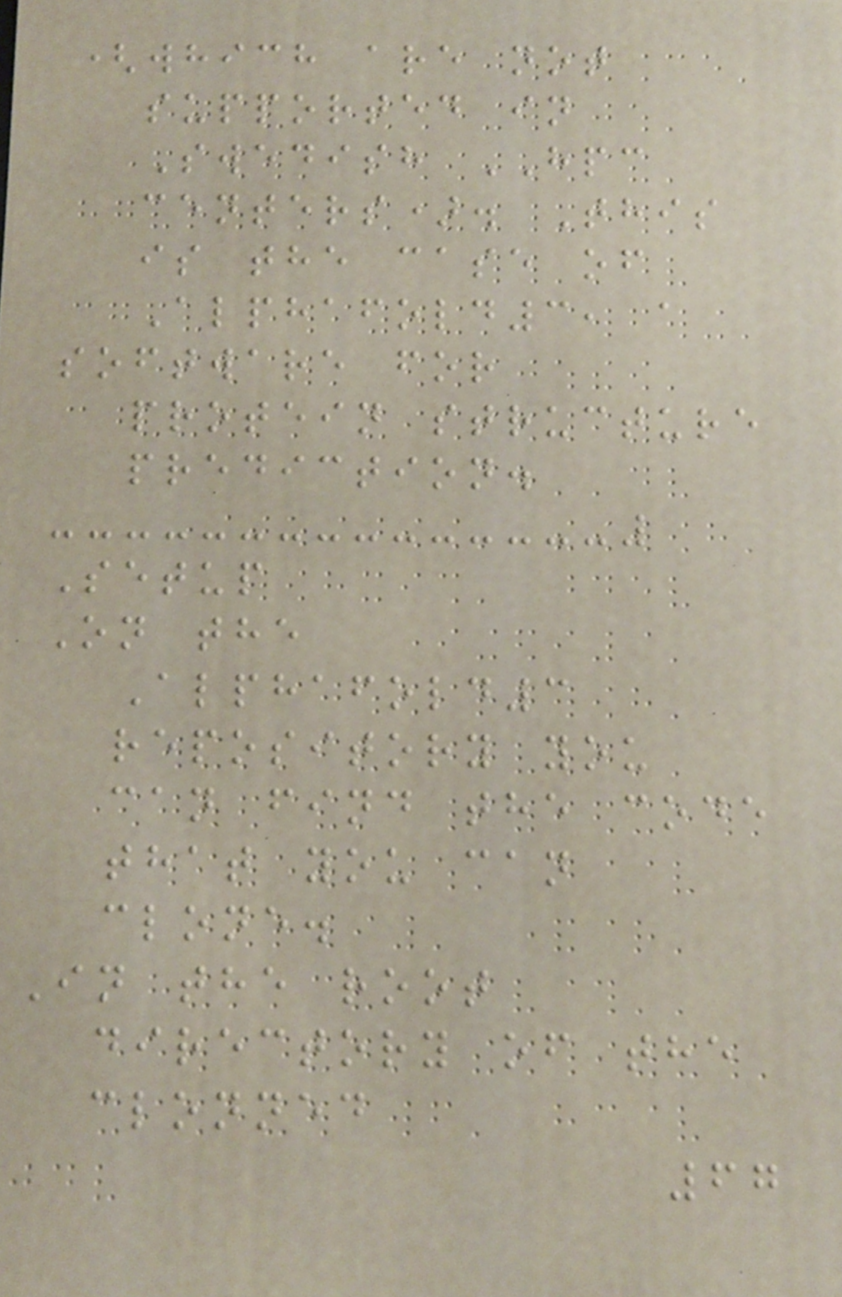(which are not
supported in
Swedish HPC
centers). This
is the case of
Alphafold3, a
software for
protein structure
prediction.
Setup
On the
Alphafold3
repository you
can find the code
that you can
clone.
In the root
directory of the
clonned
67
